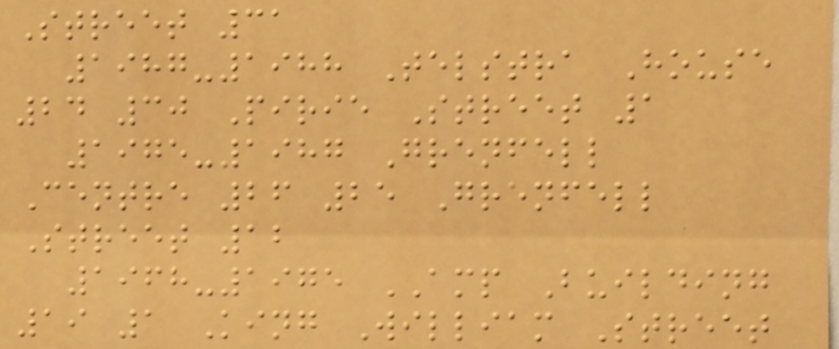Street 31
1987-1988 Telstra House
24 30 Pirie Street 1
1975-1987 Grenfell
Centre 26 25 Grenfell
Street 12
1968-1975 AMP Building
19 1 King William Street
